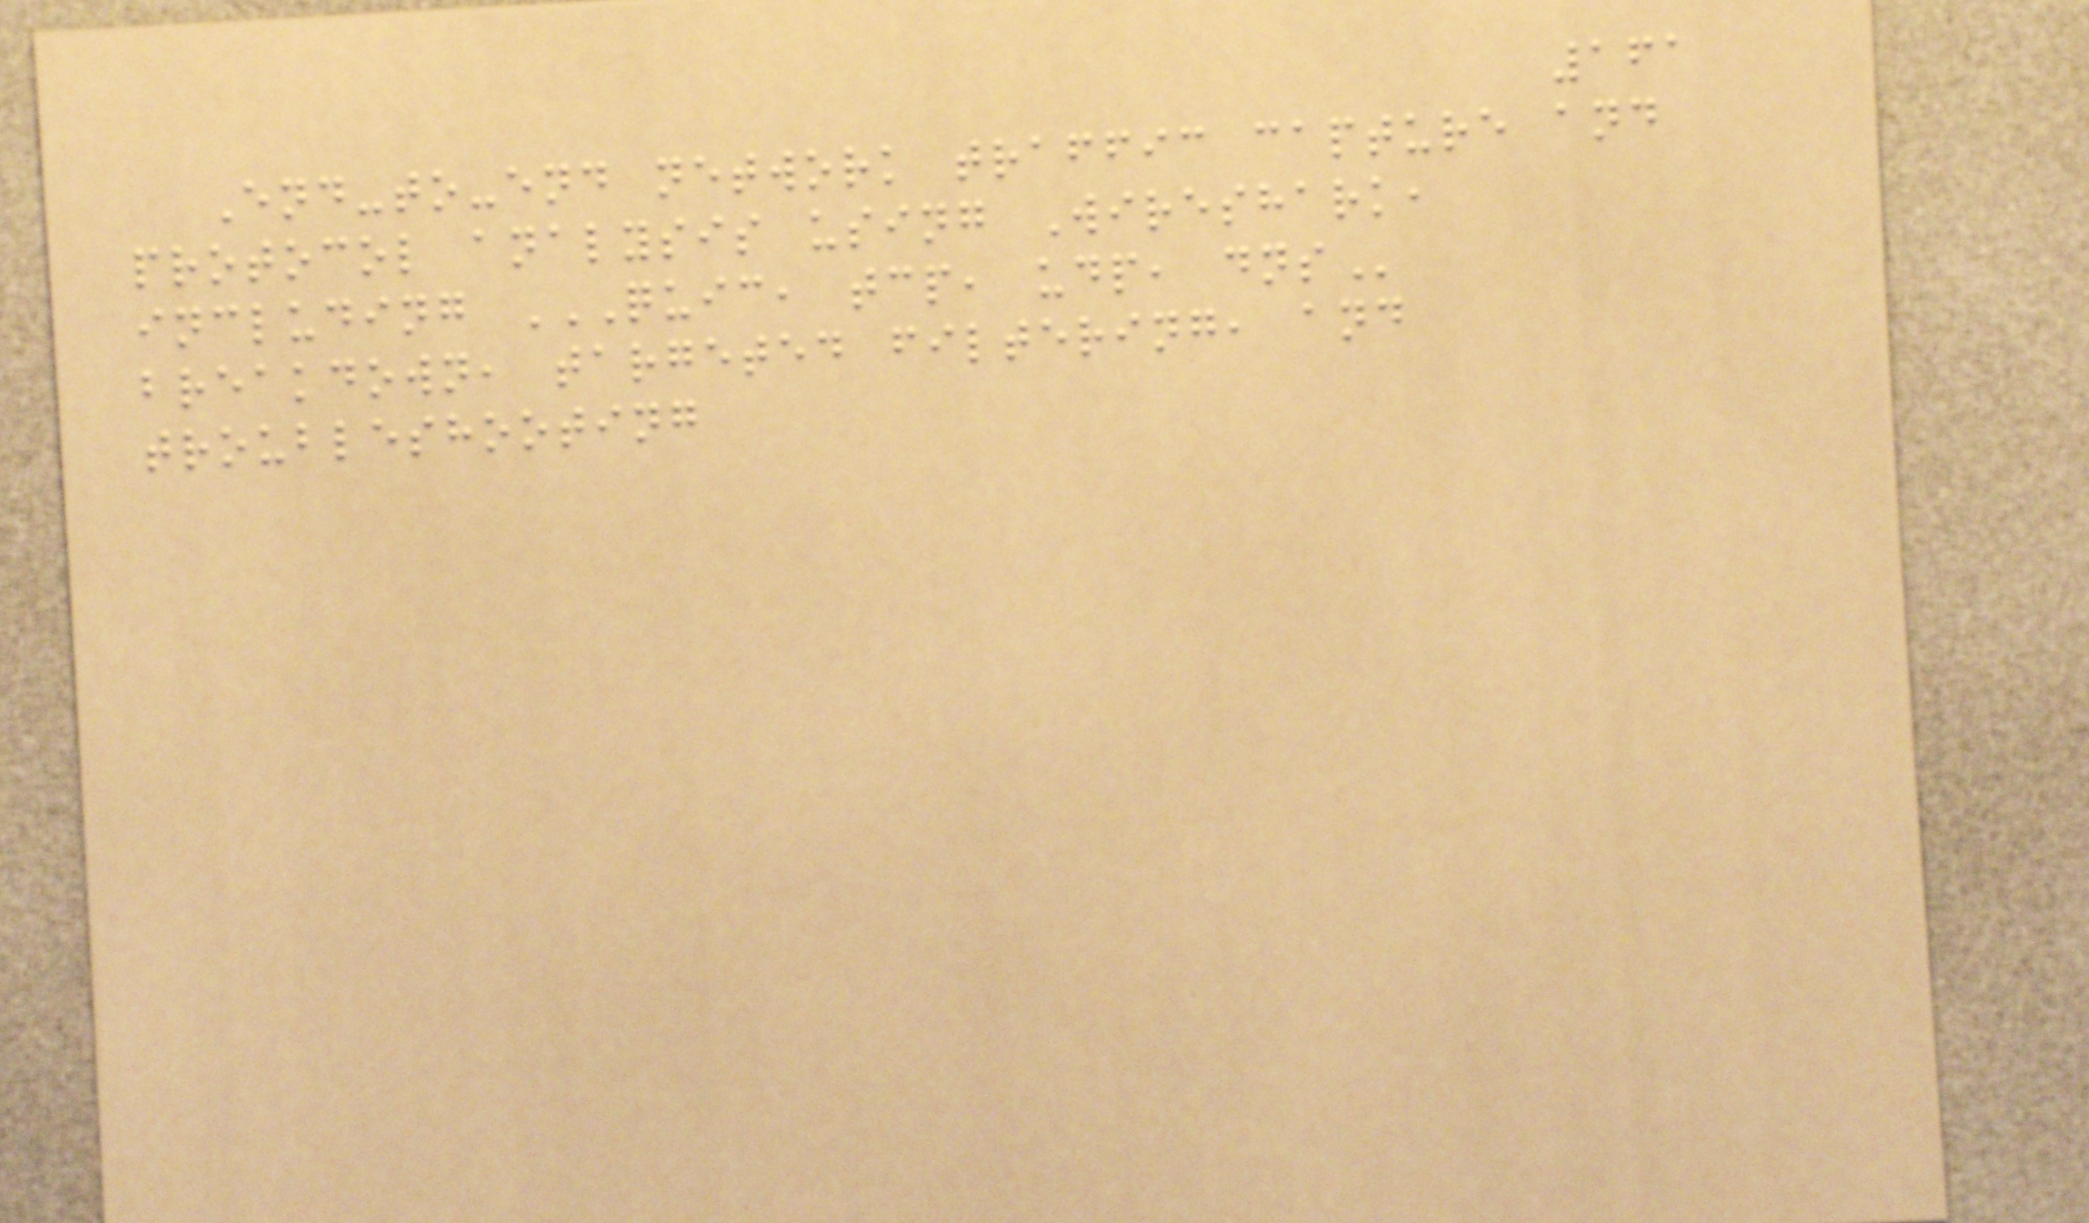161
End-to-end network traffic capture and
protocol analysis using Wireshark,
including QUIC, TCP, UDP, DNS
breakdown, targeted filtering, and
troubleshooting
